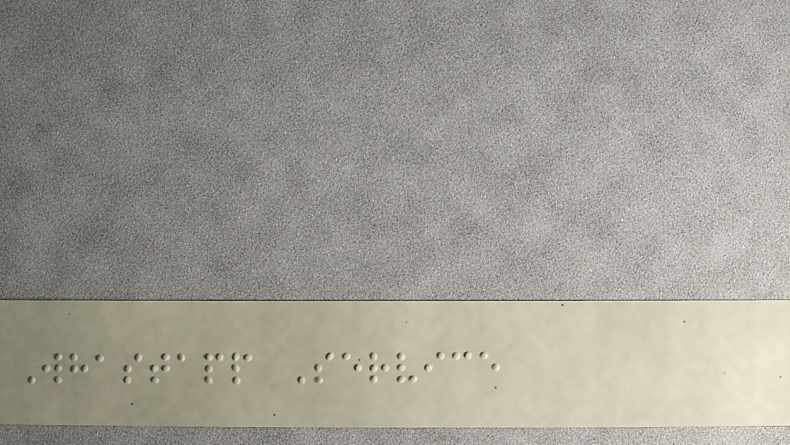Whastapp Service
